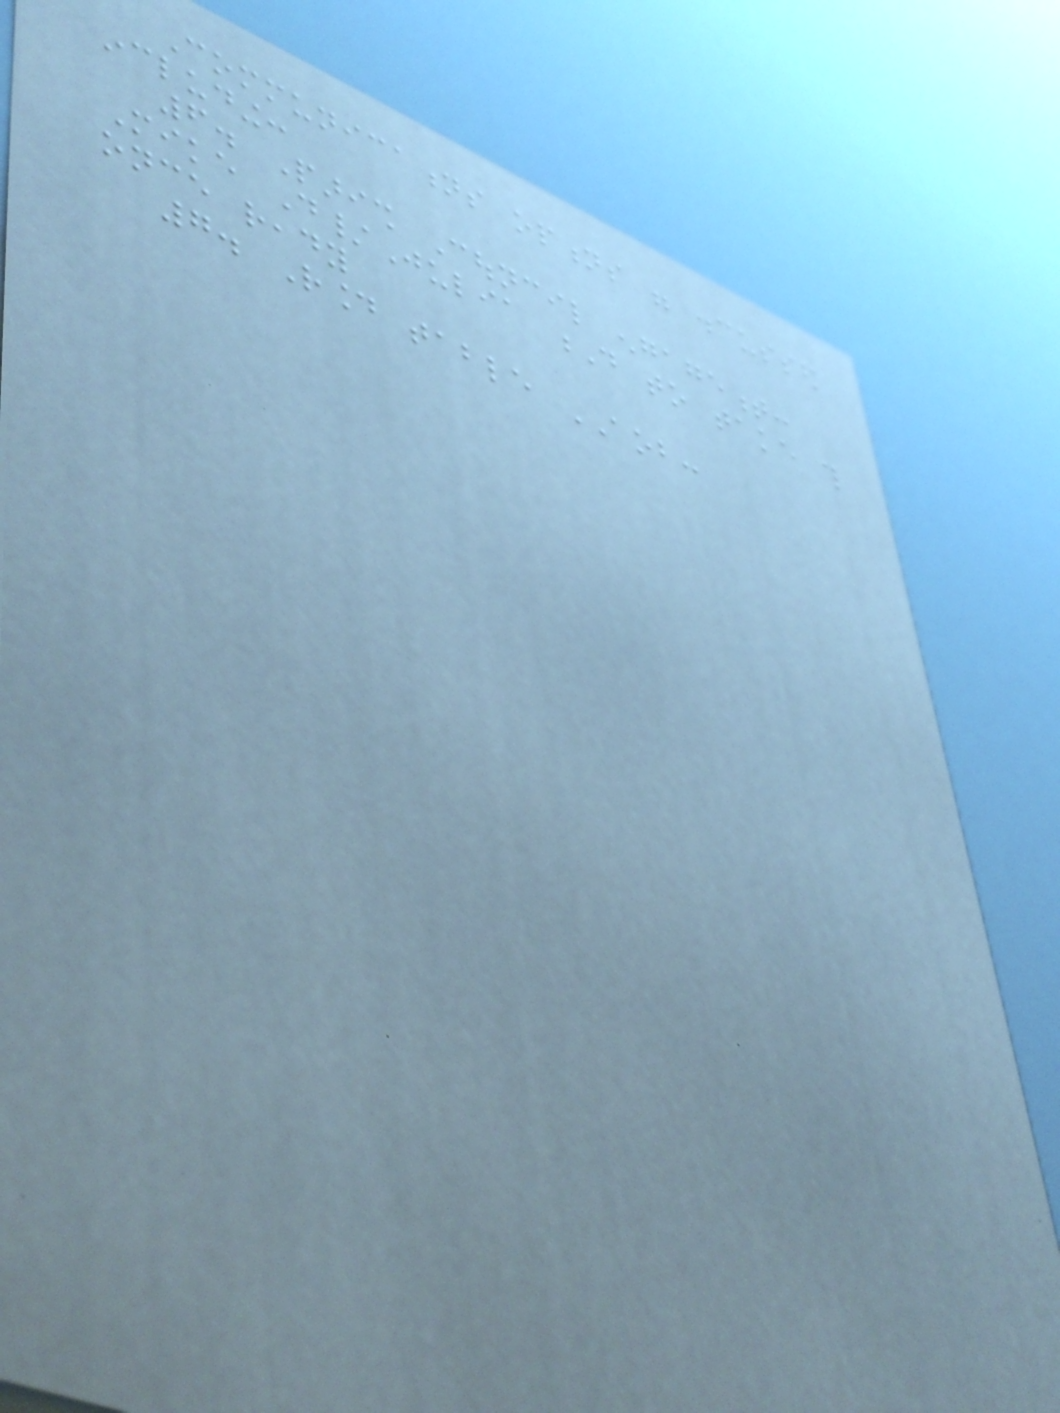Communications options were discussed
including:
6. Parish Council engagement:
Mike D/Julia D to take this
once ready
7. Round table AOB:
